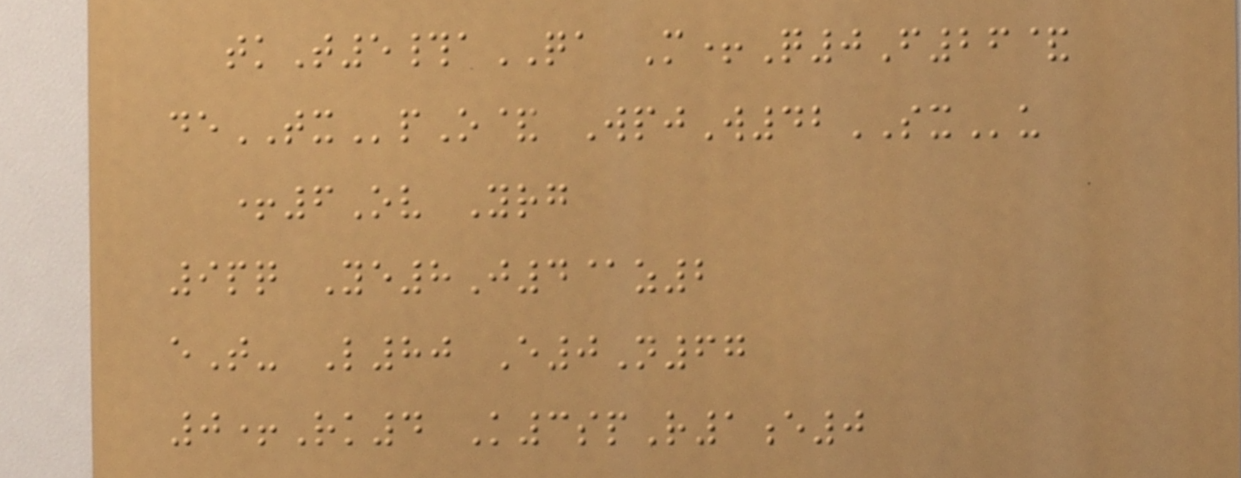tkT5#aQA M+Q0F26&
deTXpO& WpjW42SXu
+6Ov Yrg
9pq Ye8J4@z2
eT- L80 E0N67
0+Rk4 K3spR1e0
